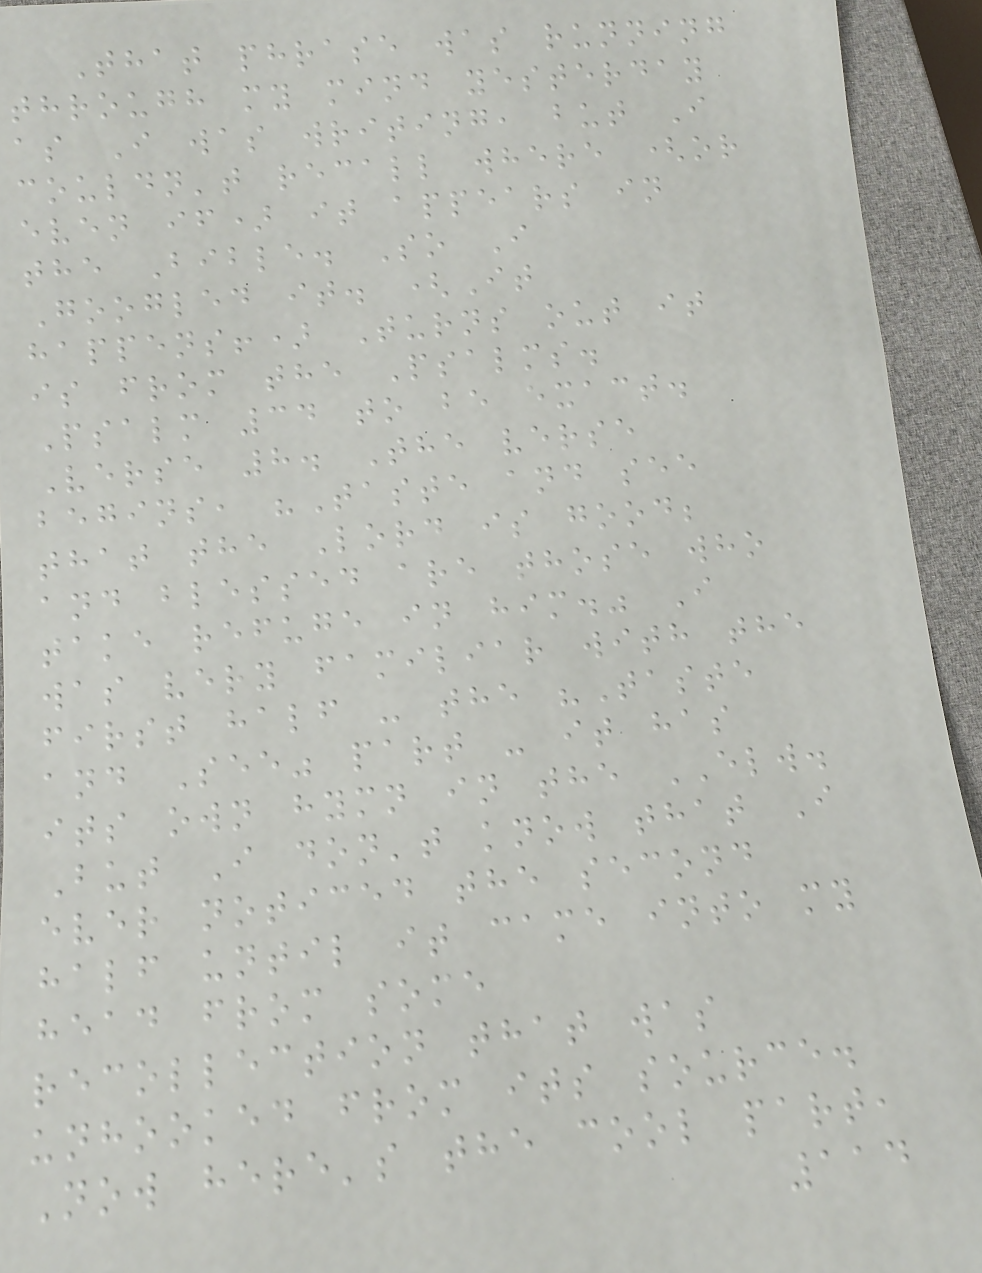That phrase was running
through my mind yesterday
as I was writing, but I
couldn't recall where (or
even if) it appears in
the Bible. So I
Googled it. (It
happens!) Turns out it
is from the Psalms.
Psalm 34 to be exact.
Verse 8. The verse
begins, "Taste and see
that the Lord is good;
and blessed are those who
take refuge in him." I
was very familiar with the
first half - the "Taste
and See" part - it has
its own hymn in the ELW.
But I don't know that I
ever noticed the second
half until it came into my
head from some
recollection that was
unhooked from its source.
Now here's the cool part,
114
